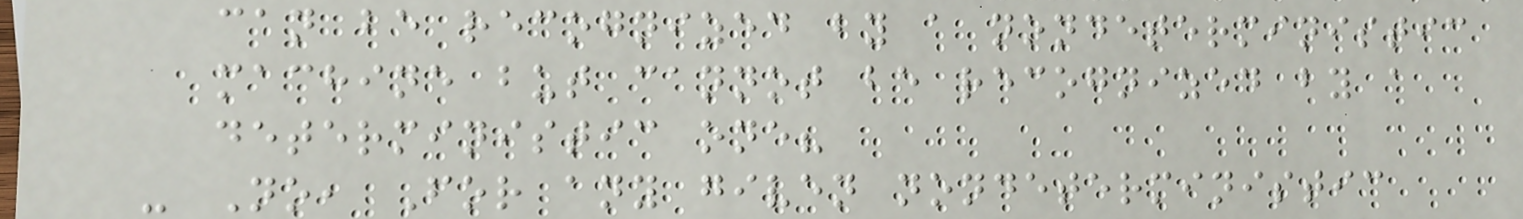can be recognized by a nondeterministic
machine but cannot be recognized by a
deterministic one?
- No, For any given nondeterministic
